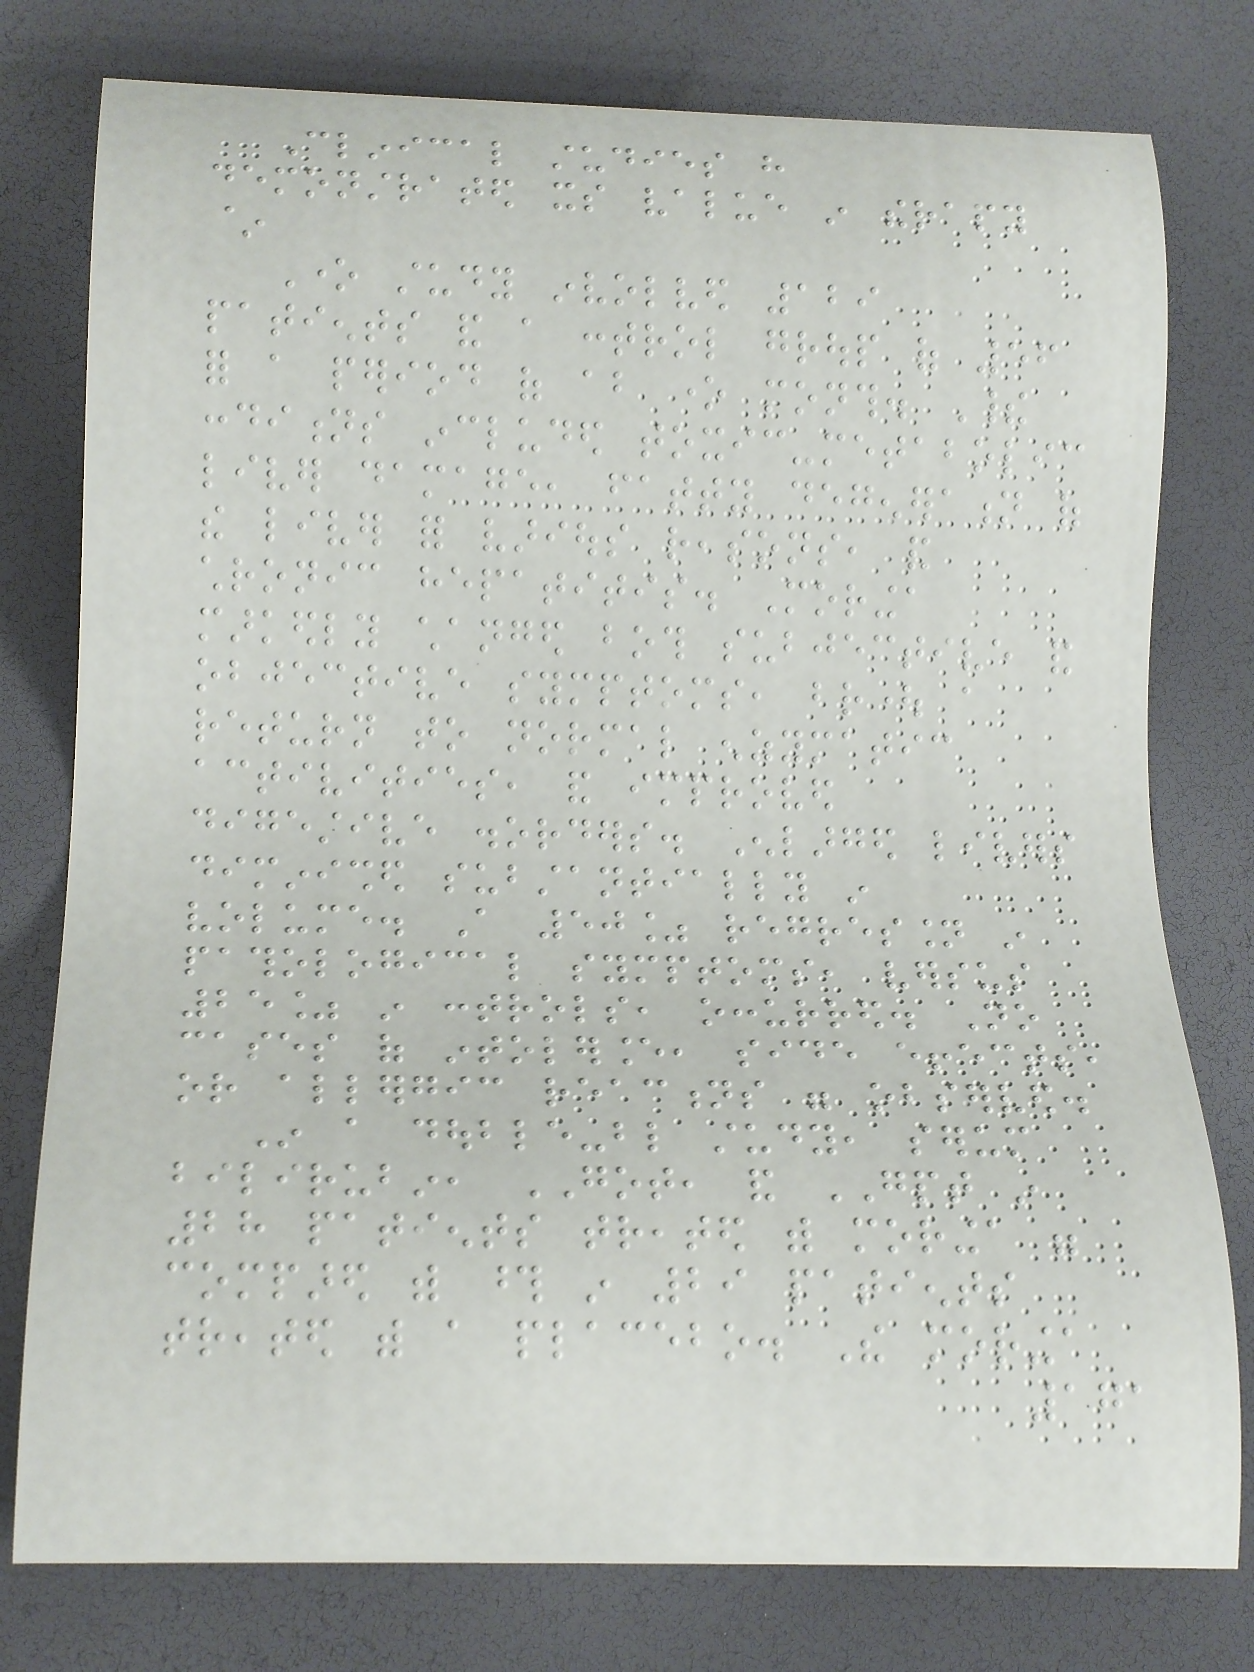Clinical studies have
demonstrated its value in therapy
~
One study involved 129
patients and a control group of 56
for a period of about one month. Their
conditions included toxic-metabolic
liver damage, fatty degeneration of
the liver for various reasons, and
chronic hepatitis. Moringa
markedly changed both subjective and
objective symptoms, brought a
return to normal enzymatic
activities, and improved
digestive disorders. Enlarged livers
diminished substantially in
volume. A 50% regression in
pathological symptoms, versus
25% in controls, occurred. No
cases of intolerance, side effects,
or allergic reactions were observed.
In a double-blind study, serum
bilirubin, GOT, and GPT in
28 patients treated with moringa were
compared with those in 29 patients
treated with a placebo. The moringa
171
